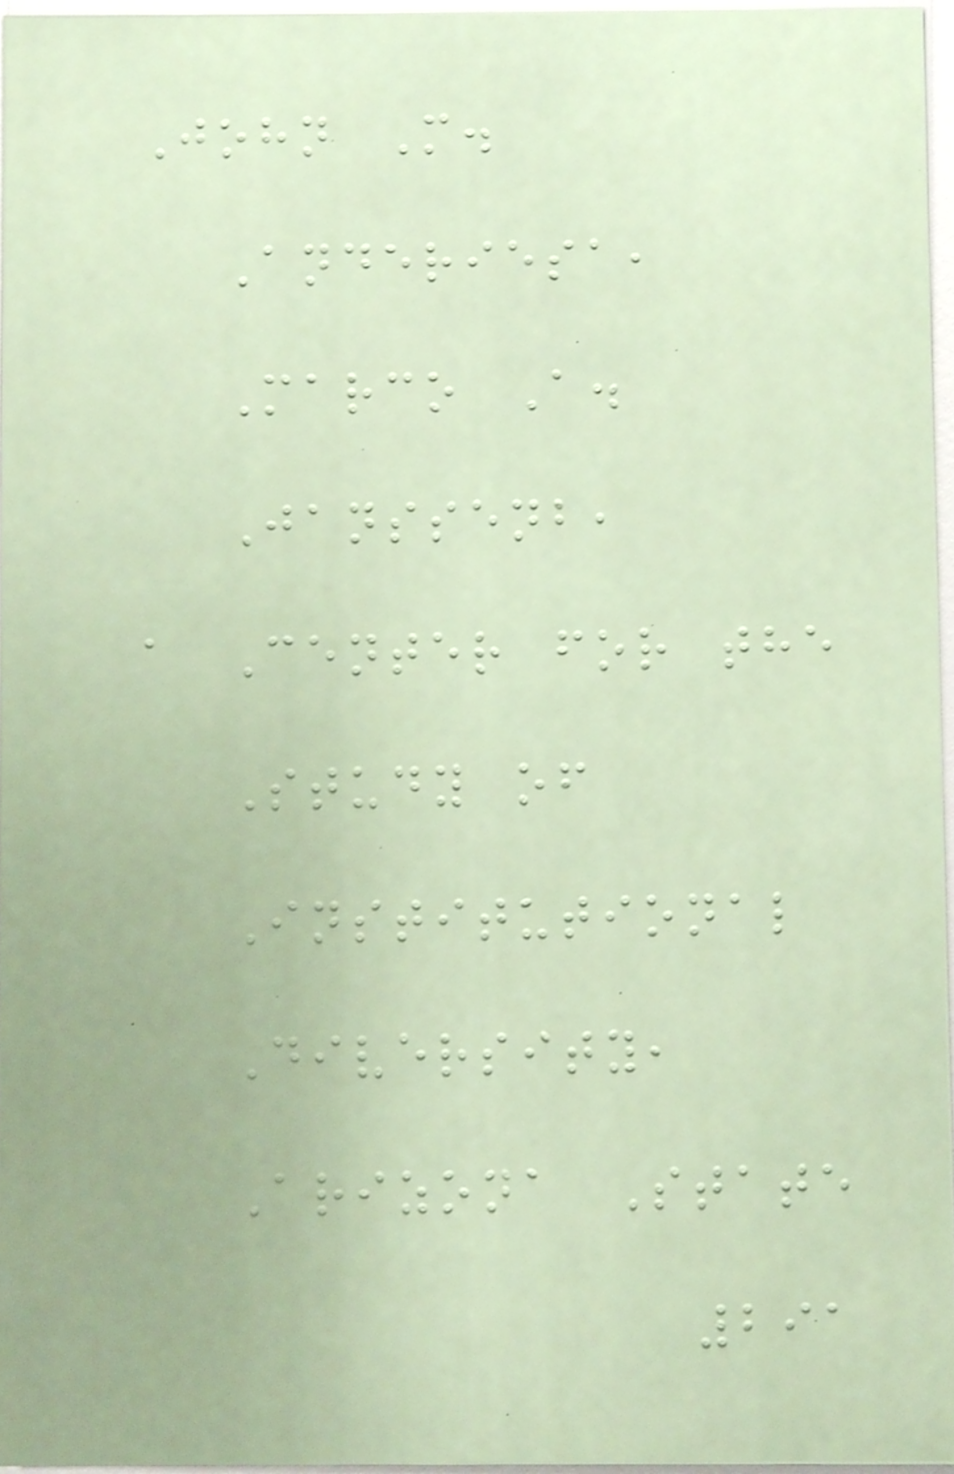John M.
Anderiesa,
Marco A.
Janssenb,
a Center for the
Study of
Institutional
Diversity,
Arizona State
291
